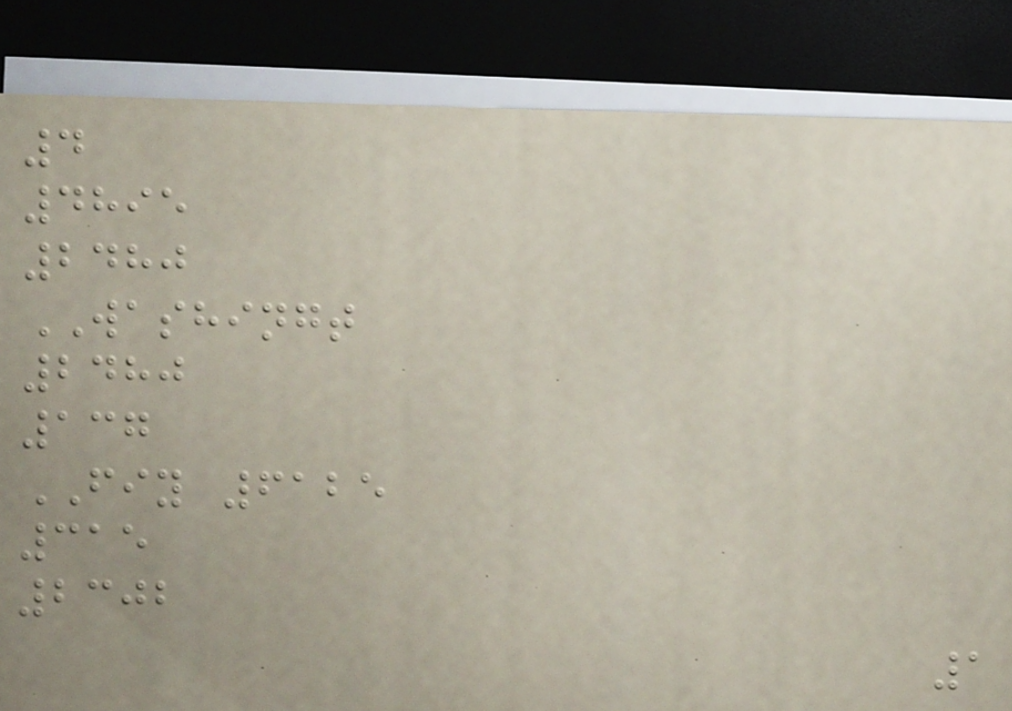4
4895
2480
WASHINGT
2480
137
FIY 6125
315
2302
1
